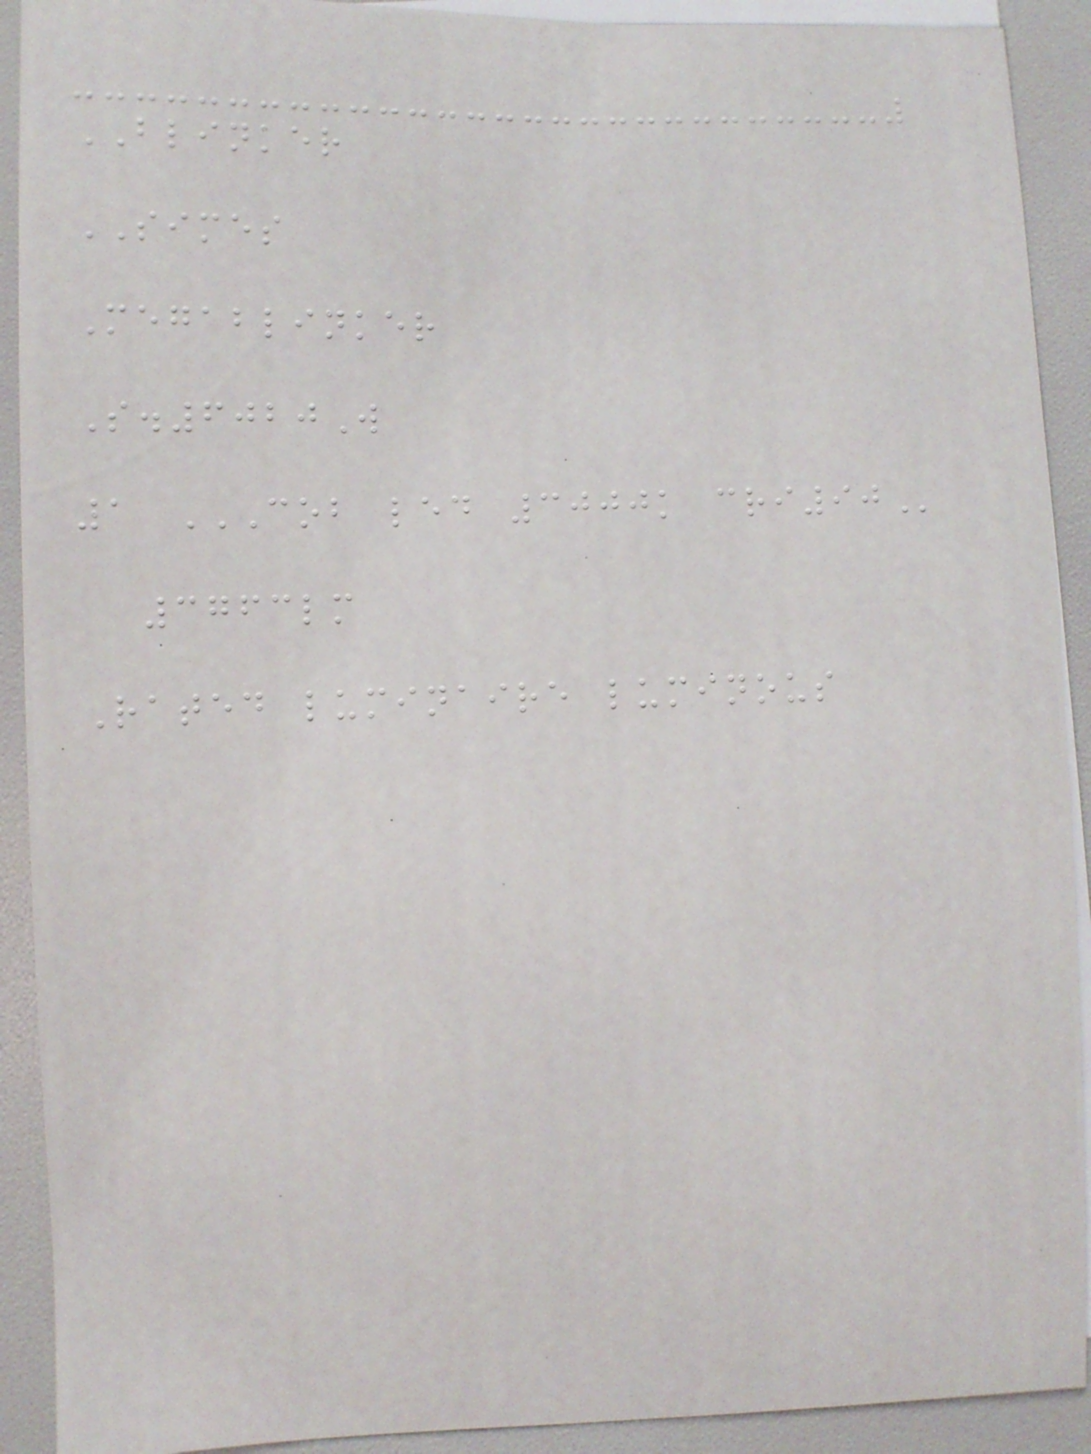BLINKER
SIMES
Megablinker
S.6020W
1 COB LED 3000K CRI90
3763lm
Rated luminaire luminous
